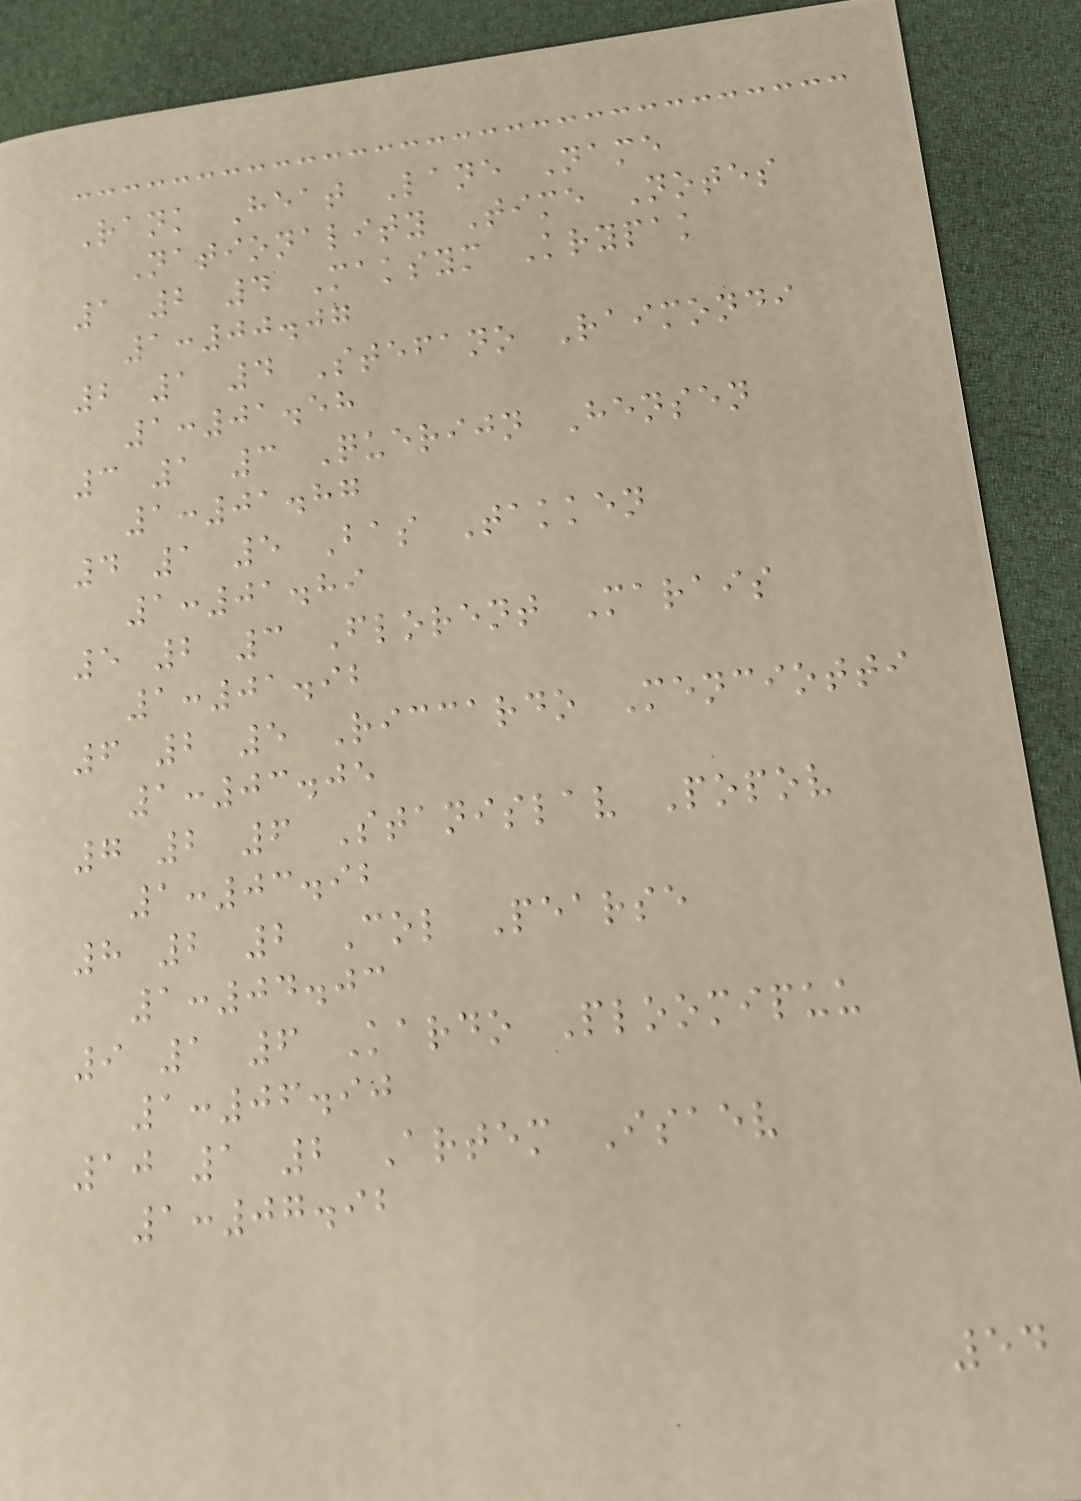Rank Heat Lane Name
Nationality Time Notes
1 2 4 Maksym Krypak
1:00.07
2 1 4 Stefano Raimondi
1:01.58
3 1 3 Querijn Hensen
1:01.87
4 1 5 Bas Takken
1:01.89
5 2 3 Florent Marais
1:01.92
6 2 5 Riccardo Menciotti
1:03.05
7 2 6 Stanislav Popov
1:03.92
8 2 2 Col Pearse
1:04.03
9 1 6 Kardo Ploomipuu
1:06.90
10 1 2 Artem Isaev
1:07.92
54
